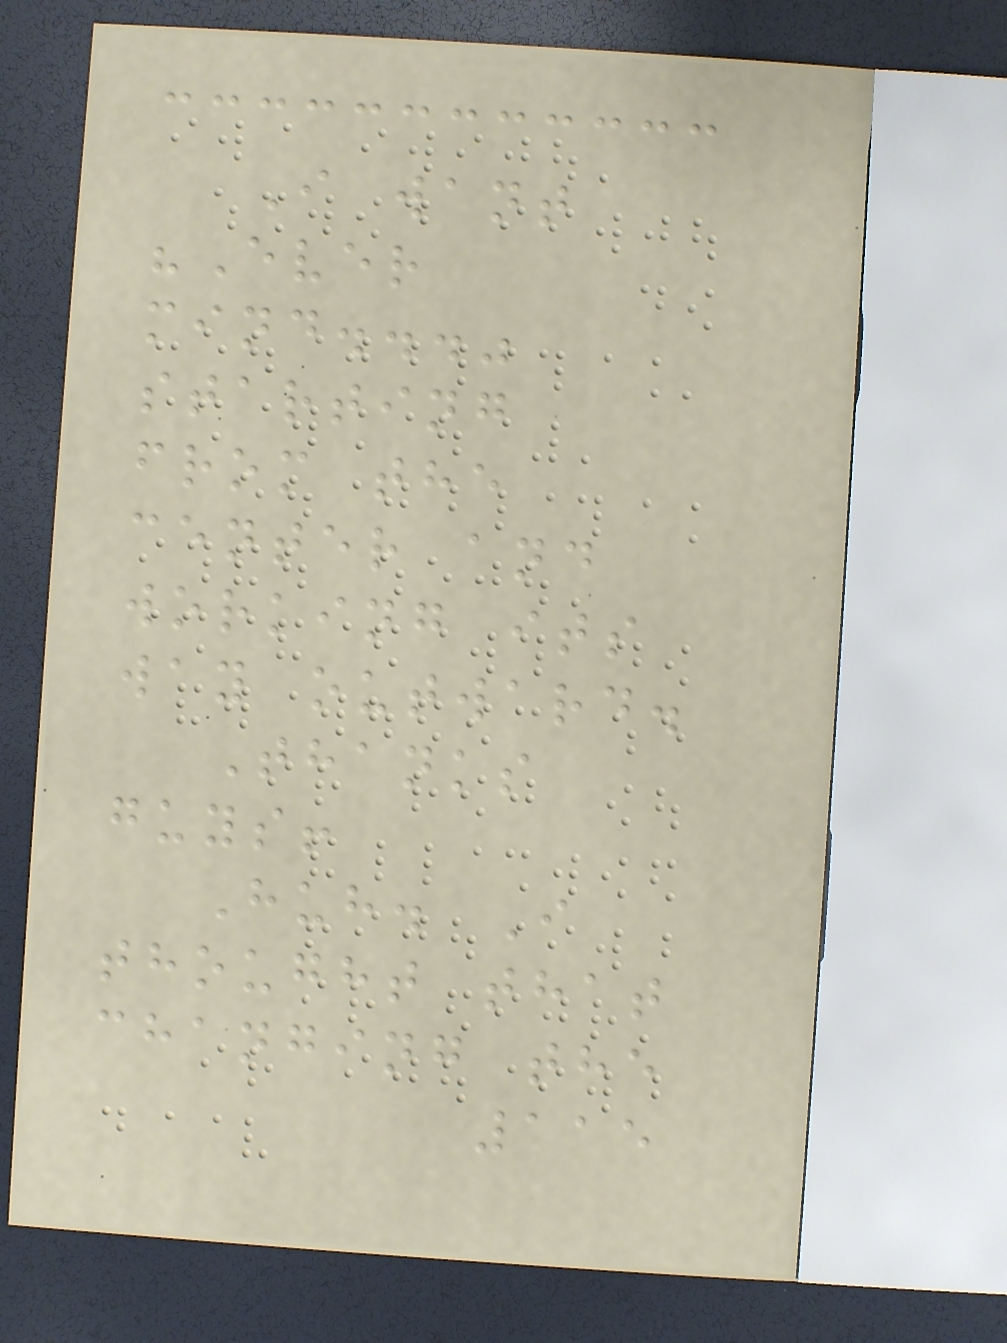I want
"Ever
mind..."
starting
from the
center and
working its
way outward.
Thanks
guys!
Huh. I
thought that
changing the
115
